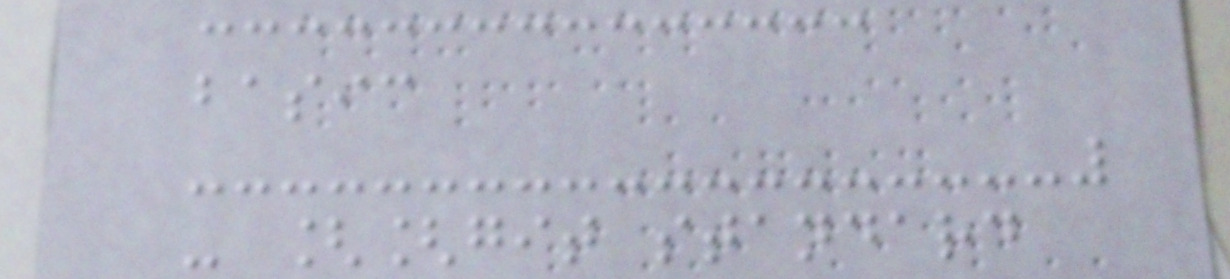basic
- [[git standard
